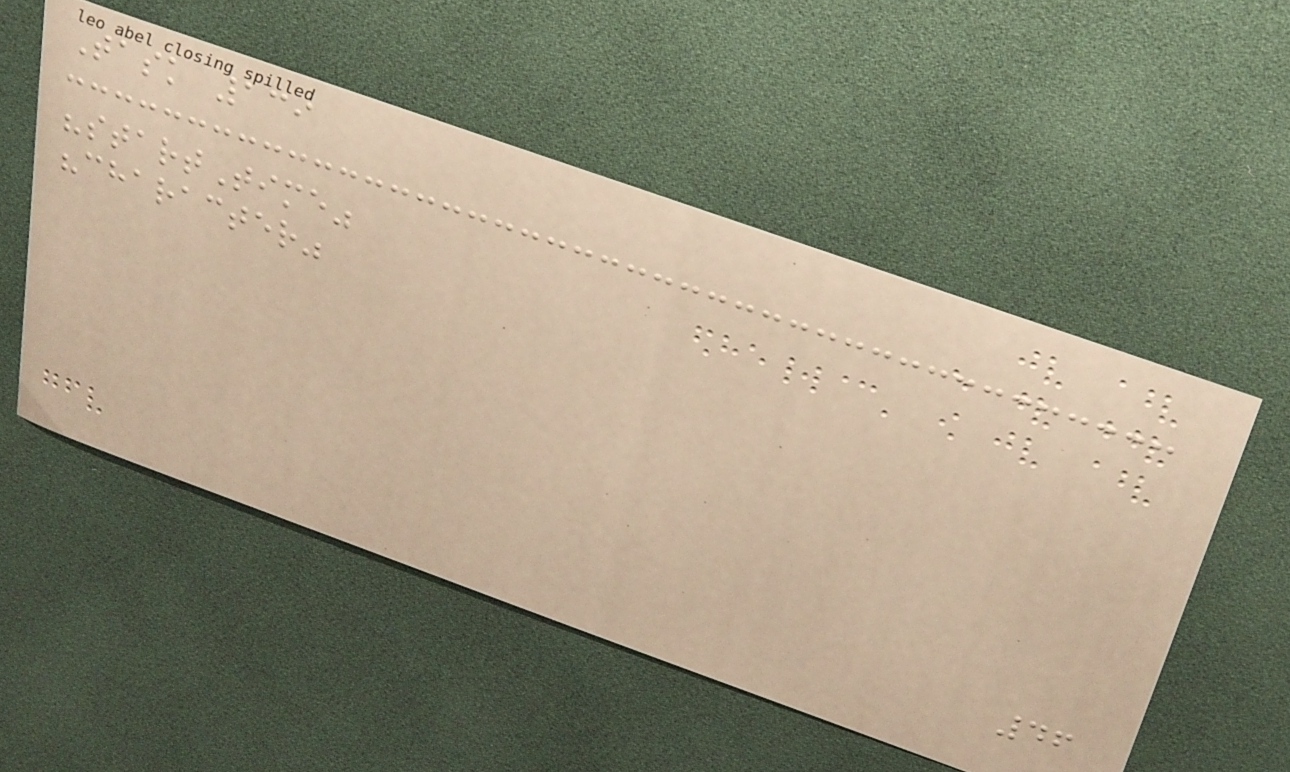Task 139
"startTime"
"character"
46
